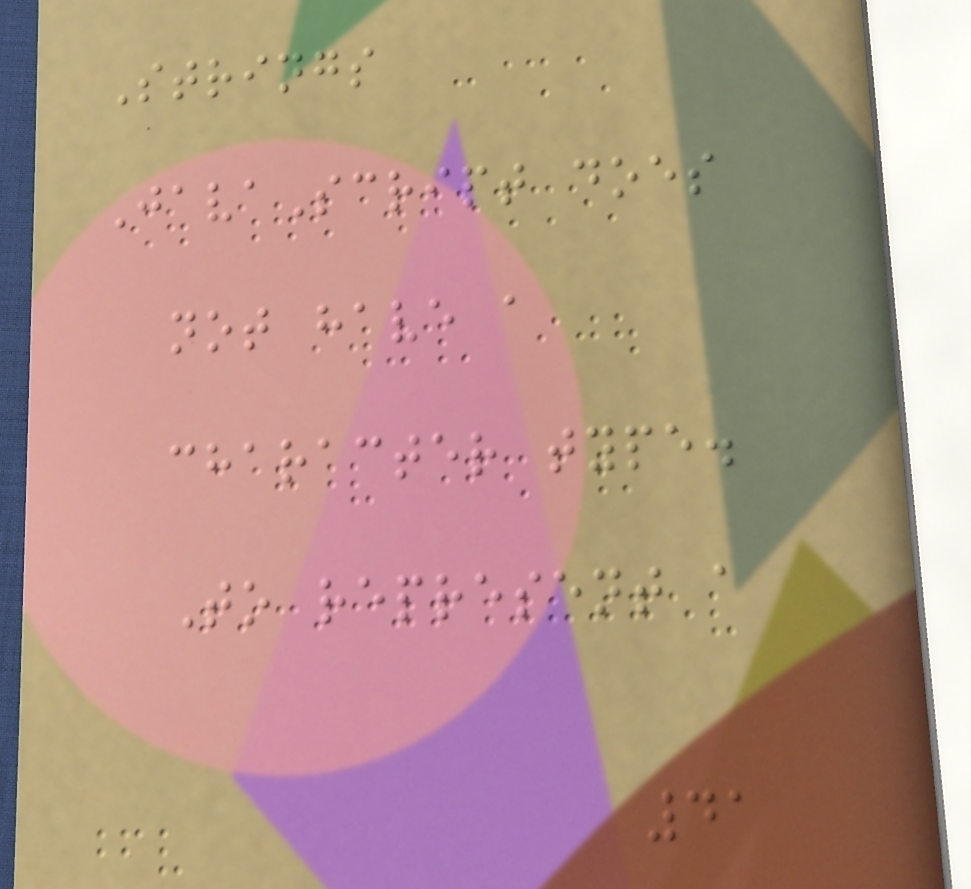Strings
JavaScript does
not have a
character type.
To represent a
41
